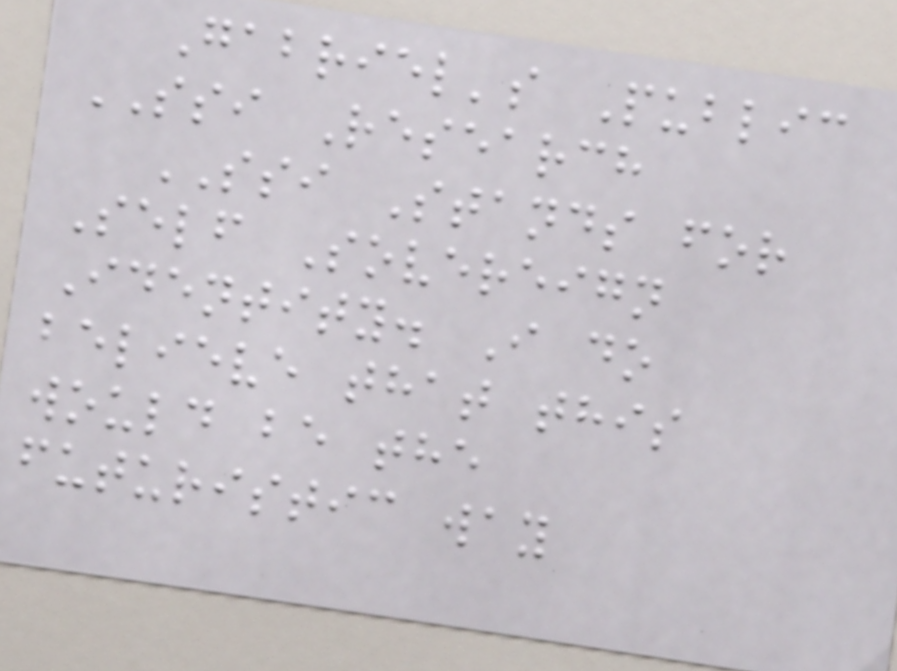Gabriel's Public
SSI Research
SSI Stands for
Self Sovereign
Identity. I do
believe that this
would be the
futuristic way
